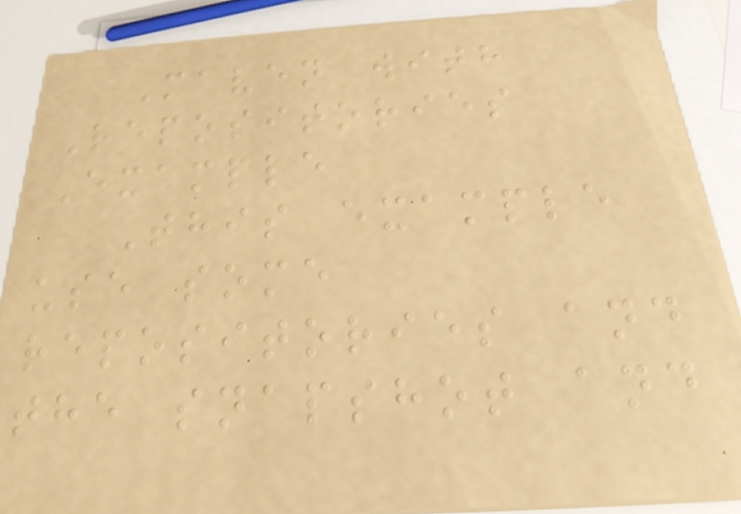Maven with
Repositories
Example
This example
use some
repositories and
the snapshot and
